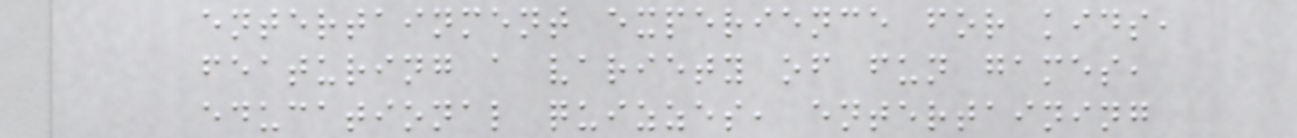entertainment experience for kids,
featuring a variety of fun games,
educational quizzes, entertaining
